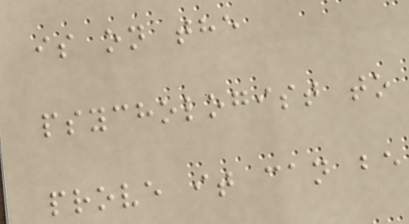is on the
psychologist to
prove it can be
